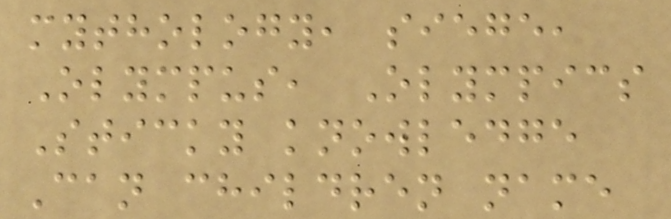mythology, siege,
Olympus, Olympics
Sticky knowledge
Can children name
